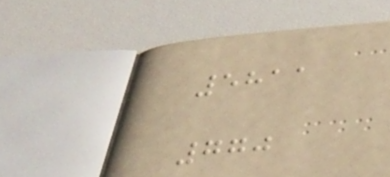5811
770
